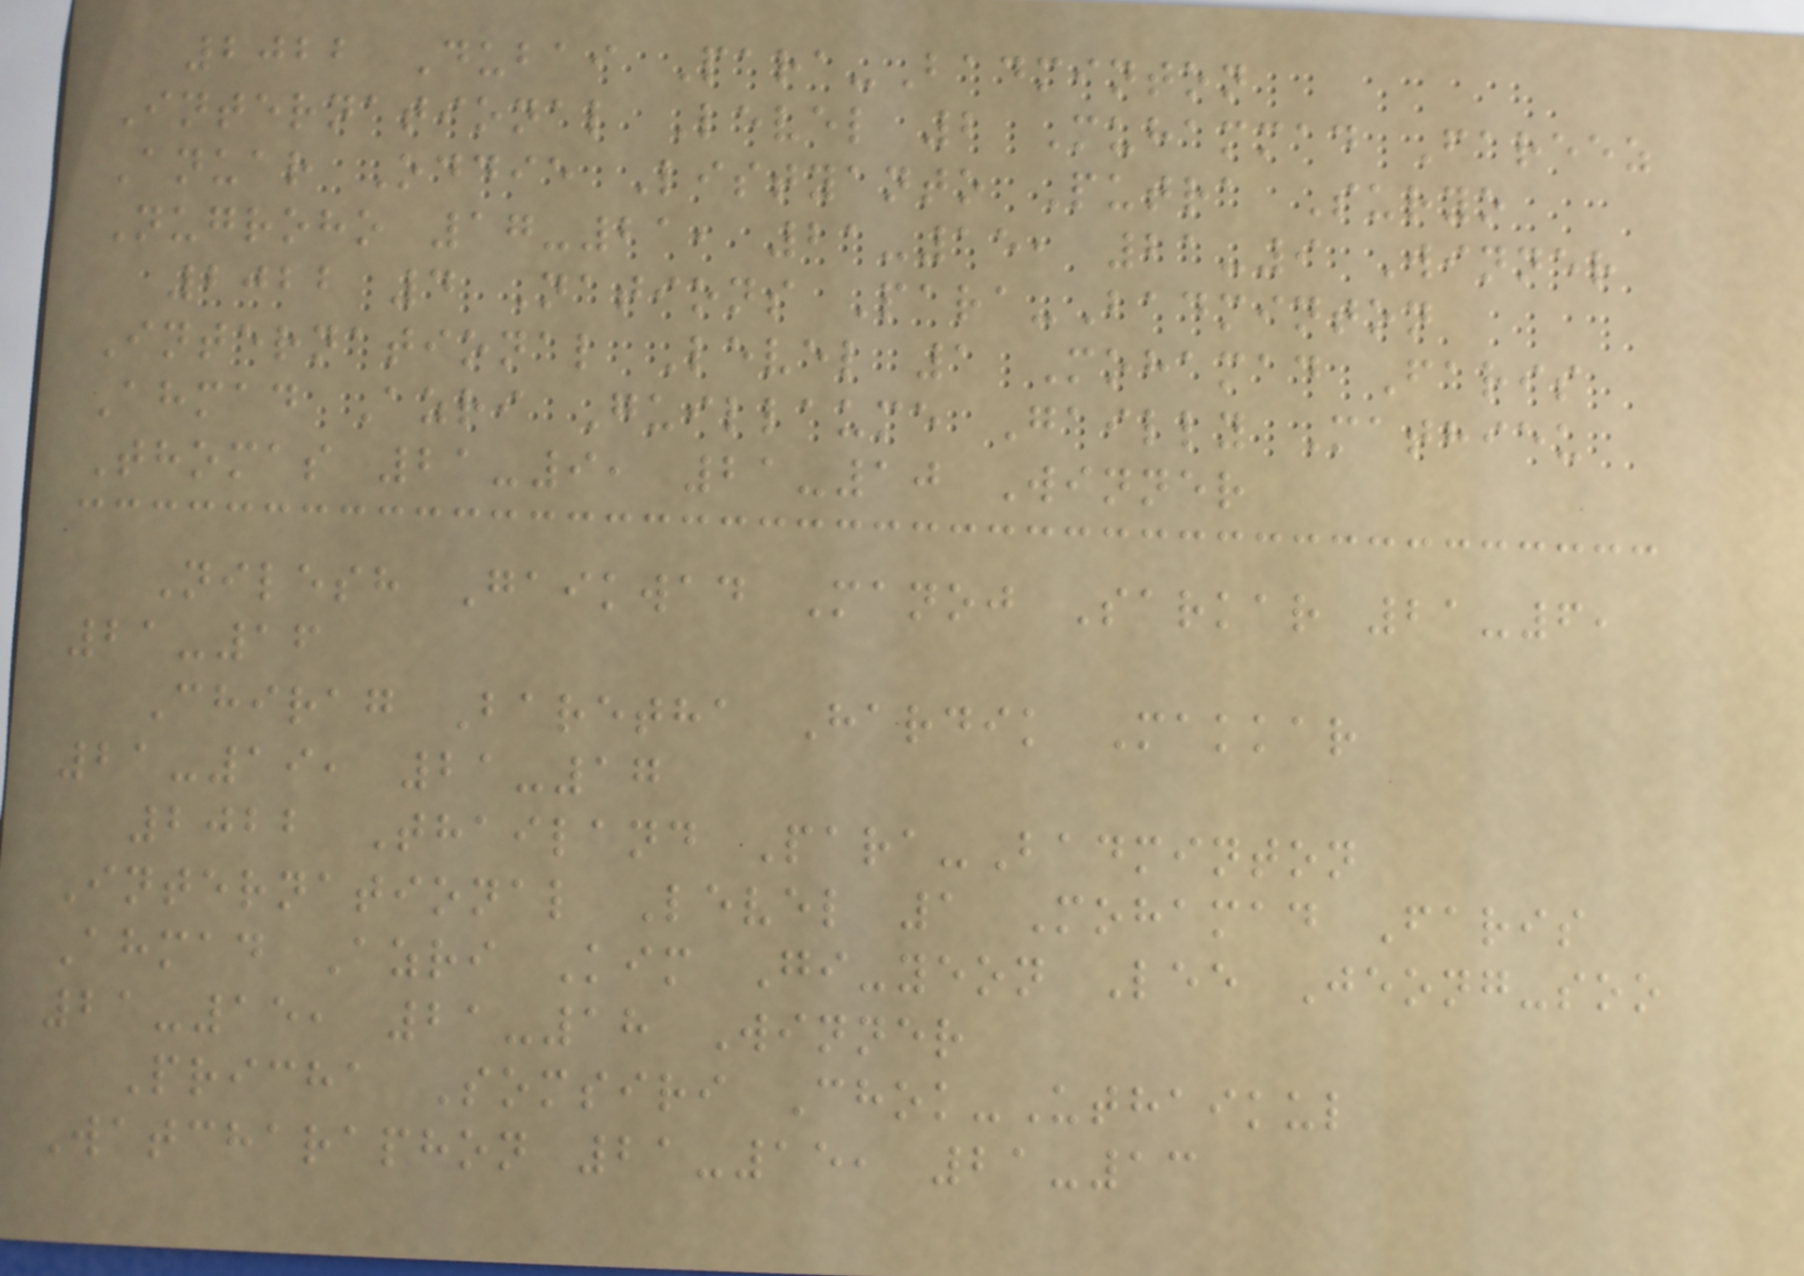2022 Dubai Para-Badminton
International Level 2 Muhammad Fareez
Anuar Oddie Listyanto Putra Suryo
Nugroho 17-21, 21-15, 21-9 Winner
2022 4 Nations Para-Badminton
International Level 1 Mohamad Faris
Ahmad Azri Guillaume Gailly Mathieu
Thomas 21-9, 21-10 Winner
Nilesh Gaikwad Manoj Sarkar 21-6,
21-16
Chirag Baretha Hardik Makkar
21-19, 21-17
2022 Thailand Para-Badminton
International Level 1 Mohamad Faris
Ahmad Azri Kim Gi-yeon Lee Jeong-soo
21-15, 21-18 Winner
Pricha Somsiri Chok-Uthaikul
Watcharaphon 21-15, 21-13
